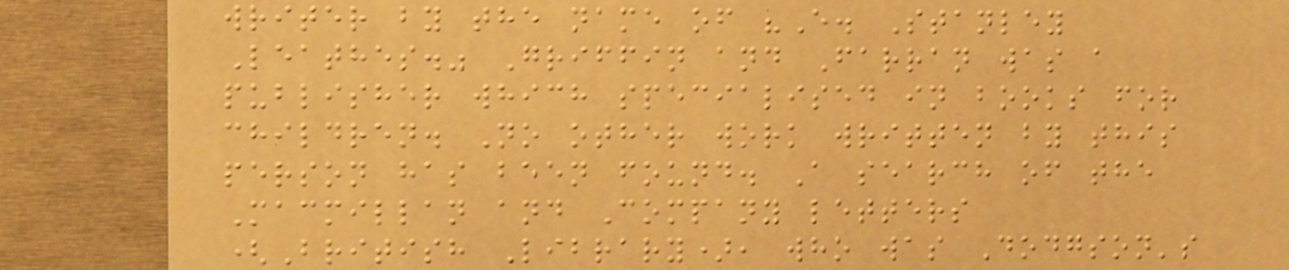writer by the name of "E. Stanley
Leathes." Griffin and Farran was a
publisher which specialised in books for
children. No other work written by this
person has been found. A search of the
Macmillan and Company letters
(British Library), who was Dodgson's
